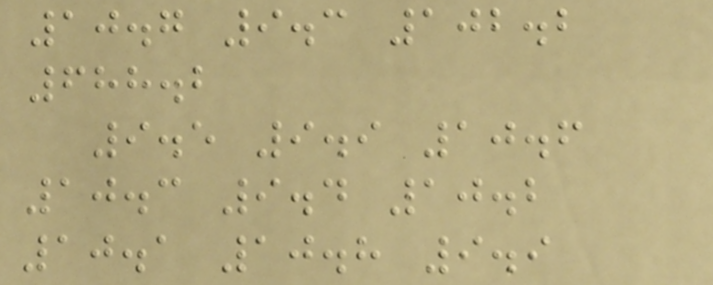10.7 9.3 102.2
688.2
9.5 9.9 10.6
10.3 9.4 10.2
10.1 10.8 9.9
